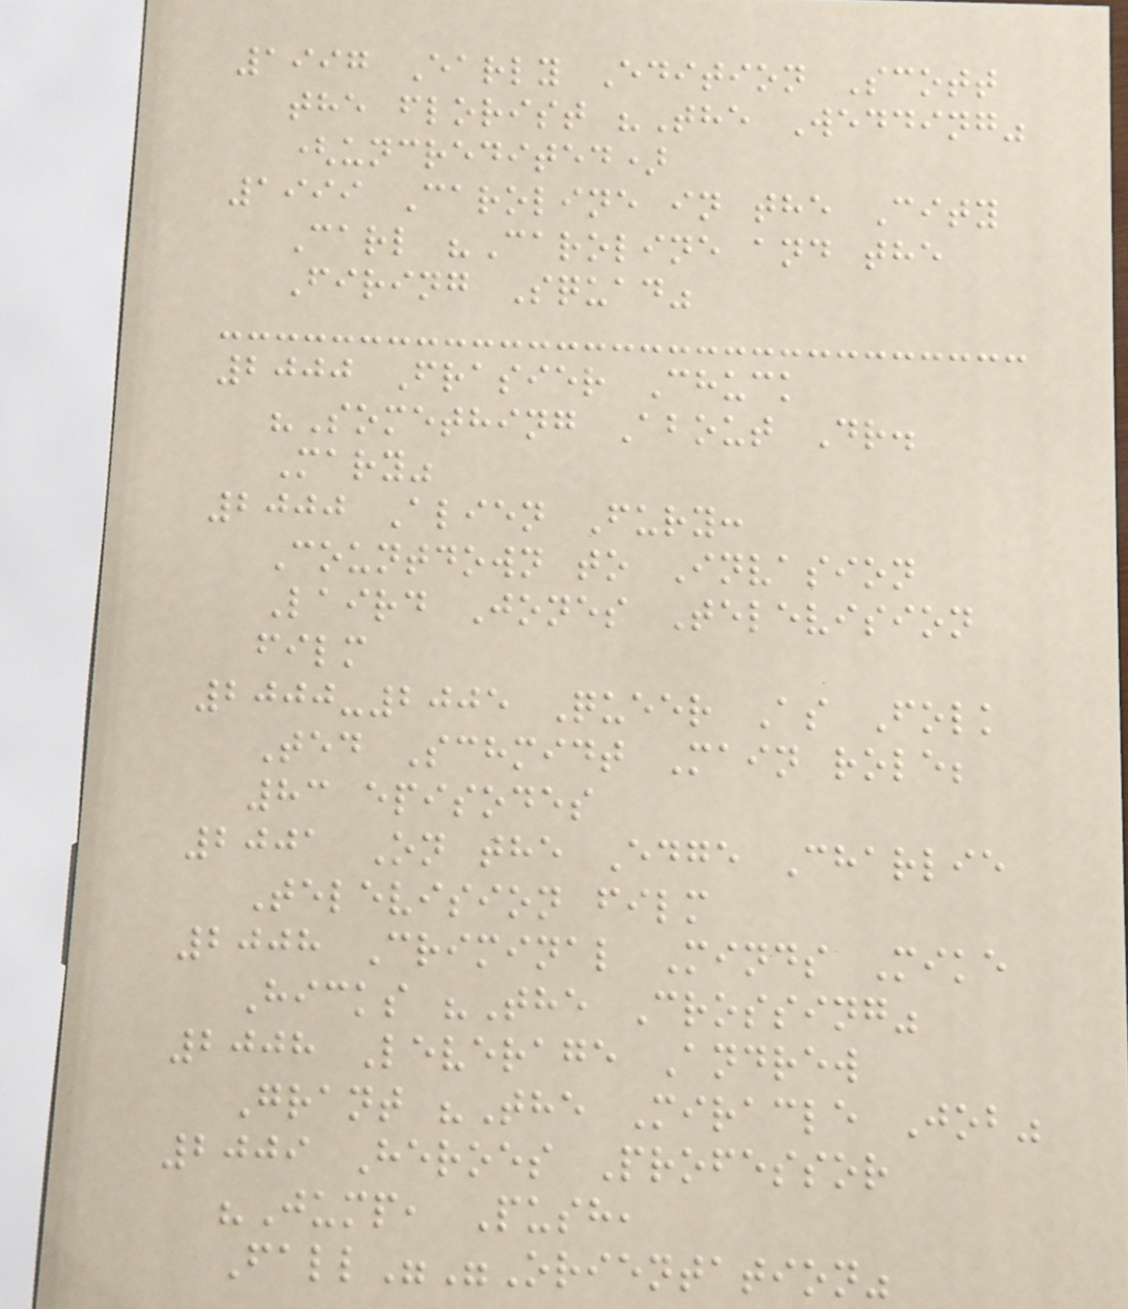1997 Early Edition Scott
the florist "The Wedding"
(uncredited)
1999 Caroline in the City
Carl "Caroline and the
Firing Squad"
2000 Frasier Chuck
"Something About Dr.
Mary"
2000 Alien Fury:
Countdown to Invasion
Laird Jones Television
film
2000-2005 Queer As Folk
Ted Schmidt Main role;
83 episodes
2001 On the Edge Charlie
Television film
2008 Criminal Minds Mike
Hicks "The Crossing"
2008 Leverage Andrew
Grant "The Miracle Job"
2009 Heroes Professor
"Jump, Push,
Fall""Orientation"
